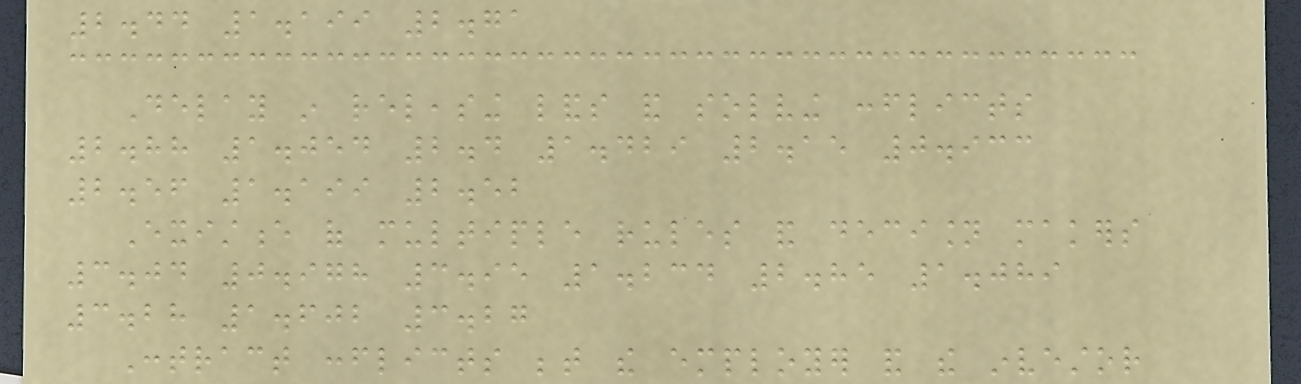2.44 1.199 2.71
Delay in releasing lands and solving conflicts
2.88 1.054 2.4 1.429 2.15 0.933
2.56 1.199 2.52
Existence of multiple rules and decision makers
3.04 0.978 3.95 1.234 2.85 1.089
3.28 1.602 3.27
Contract conflicts between the employer and the investor
